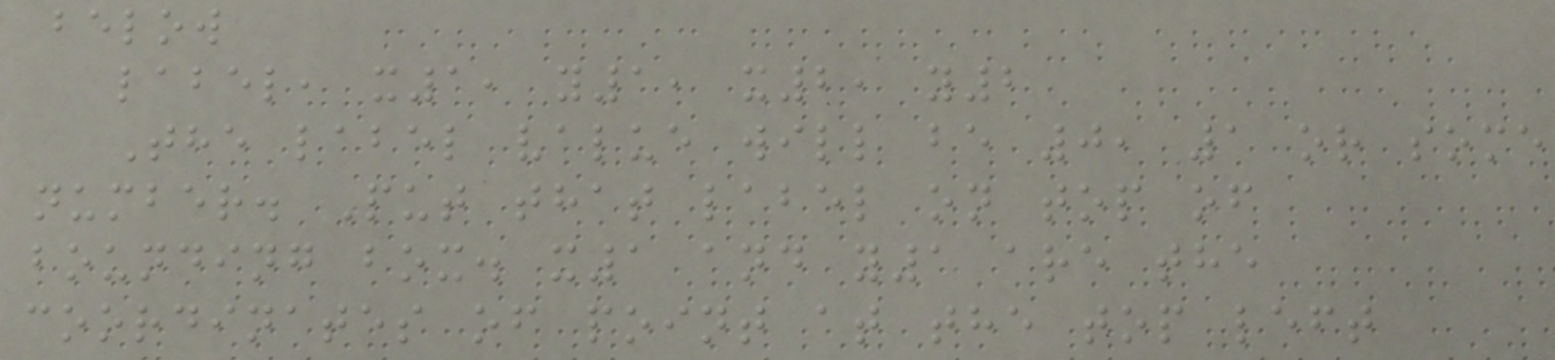below
label, x1, y1, x2, y2
The label value will be 0, 1 or some
number. Put that label on top of
bounding box. x1 and y1 are the
coordinates of point at the top left
